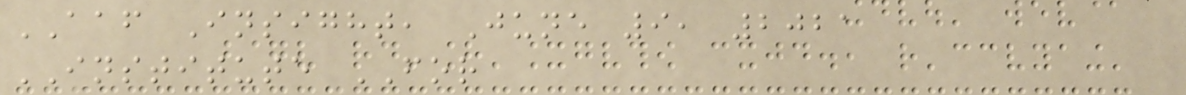AAF Insight, June 9, 2021
INSTITUTE FOR
